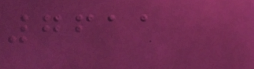7611
